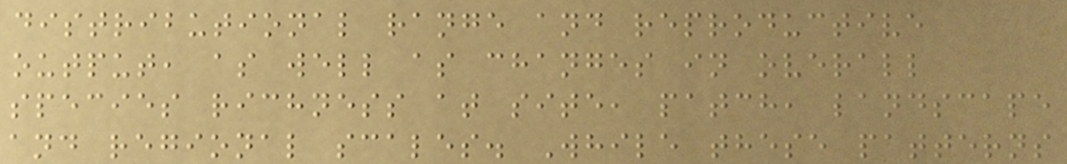distributional range and reproductive
output, as well as changes in overall
species richness at site, patch, landscape
and regional scales. While these patterns
